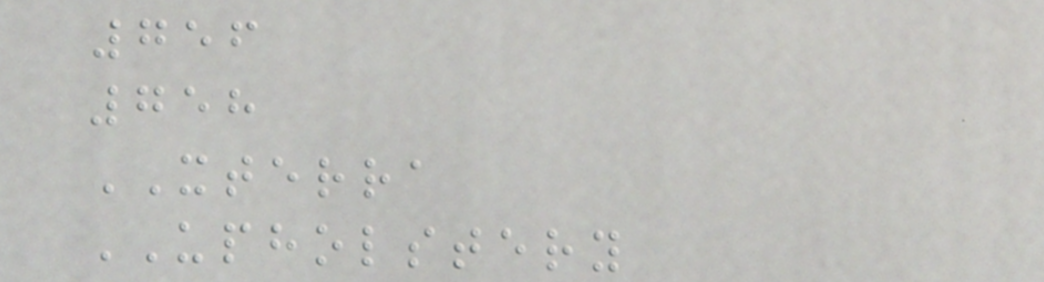756
758
XTERRA
UPHOLSTERY
